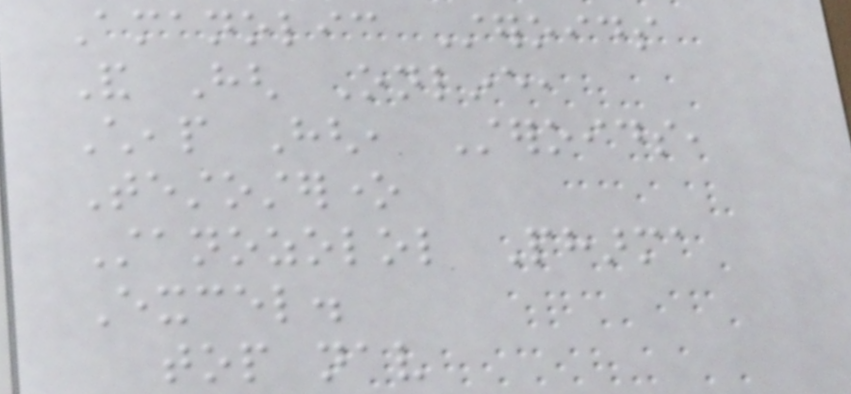Amanolic Steroids
And Hgh Online,
Cheap Hgh, Steroids,
Testosterone
Stanozolol Pharma
Excel.
top nav
